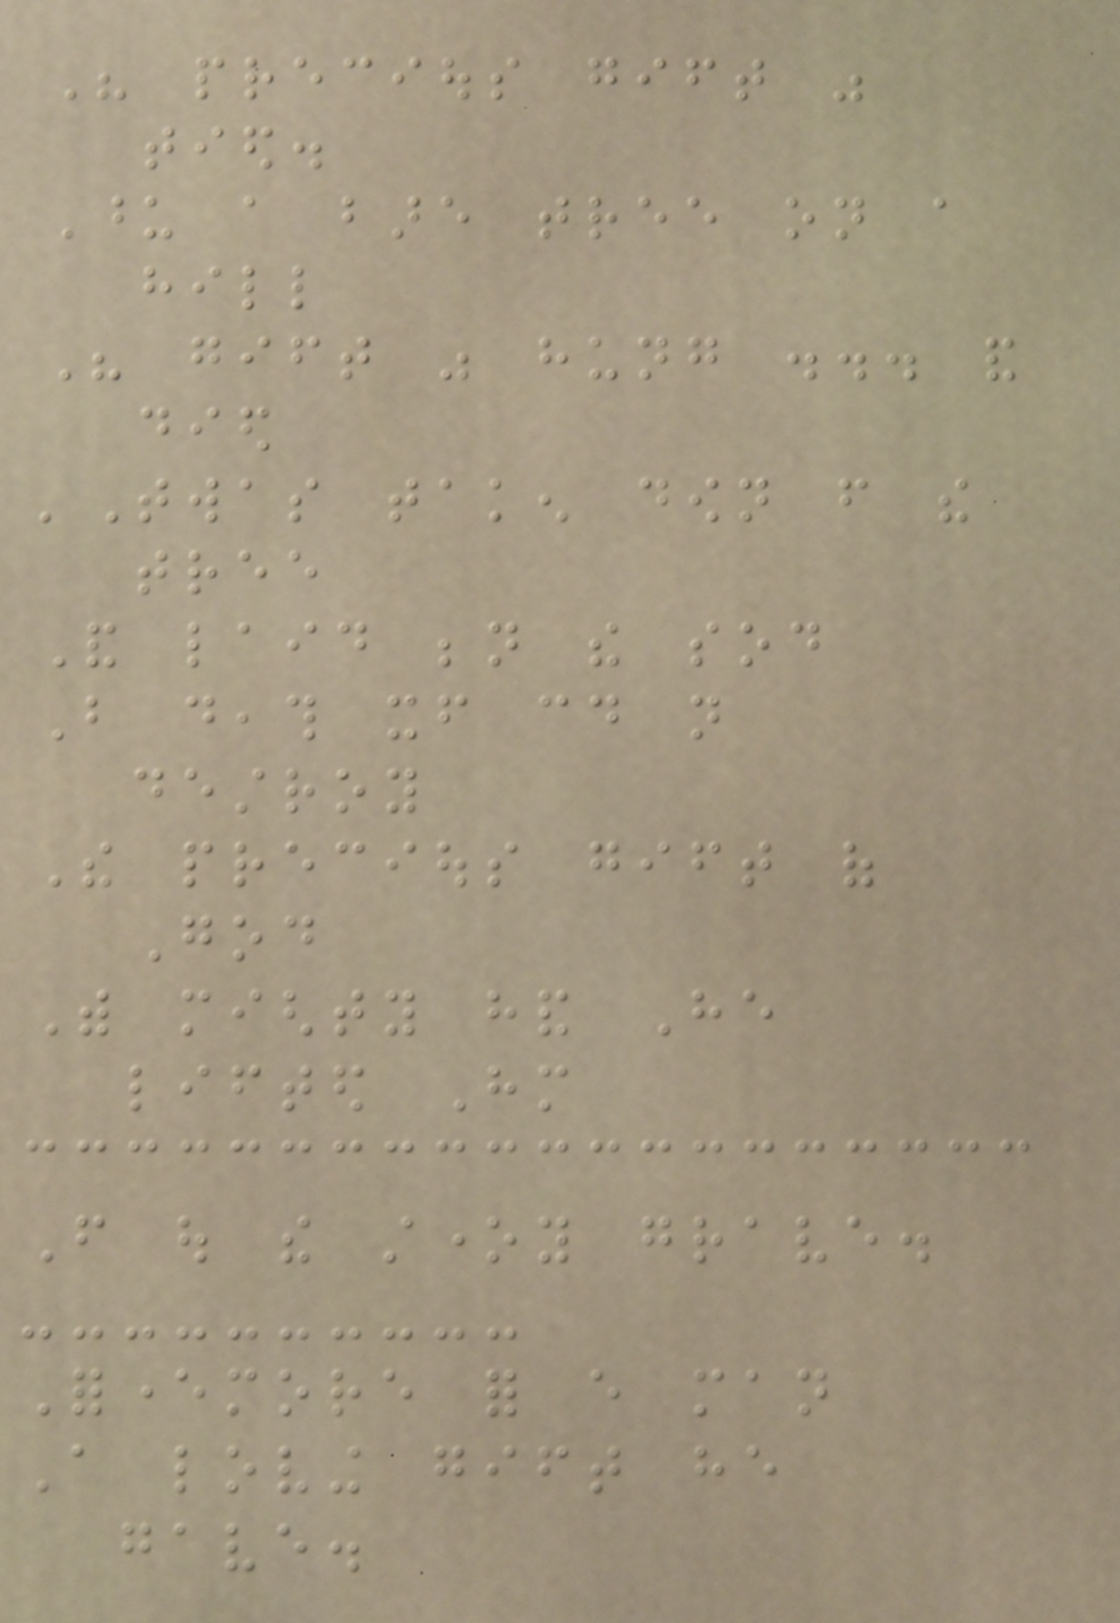His precious gift was
tied.
Upon a bare tree on a
hill
His gift was hung ... and
died
'Twas taken down from the
tree
And laid beneath the sod
But death itself could not
destroy
The precious gift of
God
With mighty hand He
lifted Him
From out the stoney grave.
Forevermore for every man
A loving gift he
gave.
